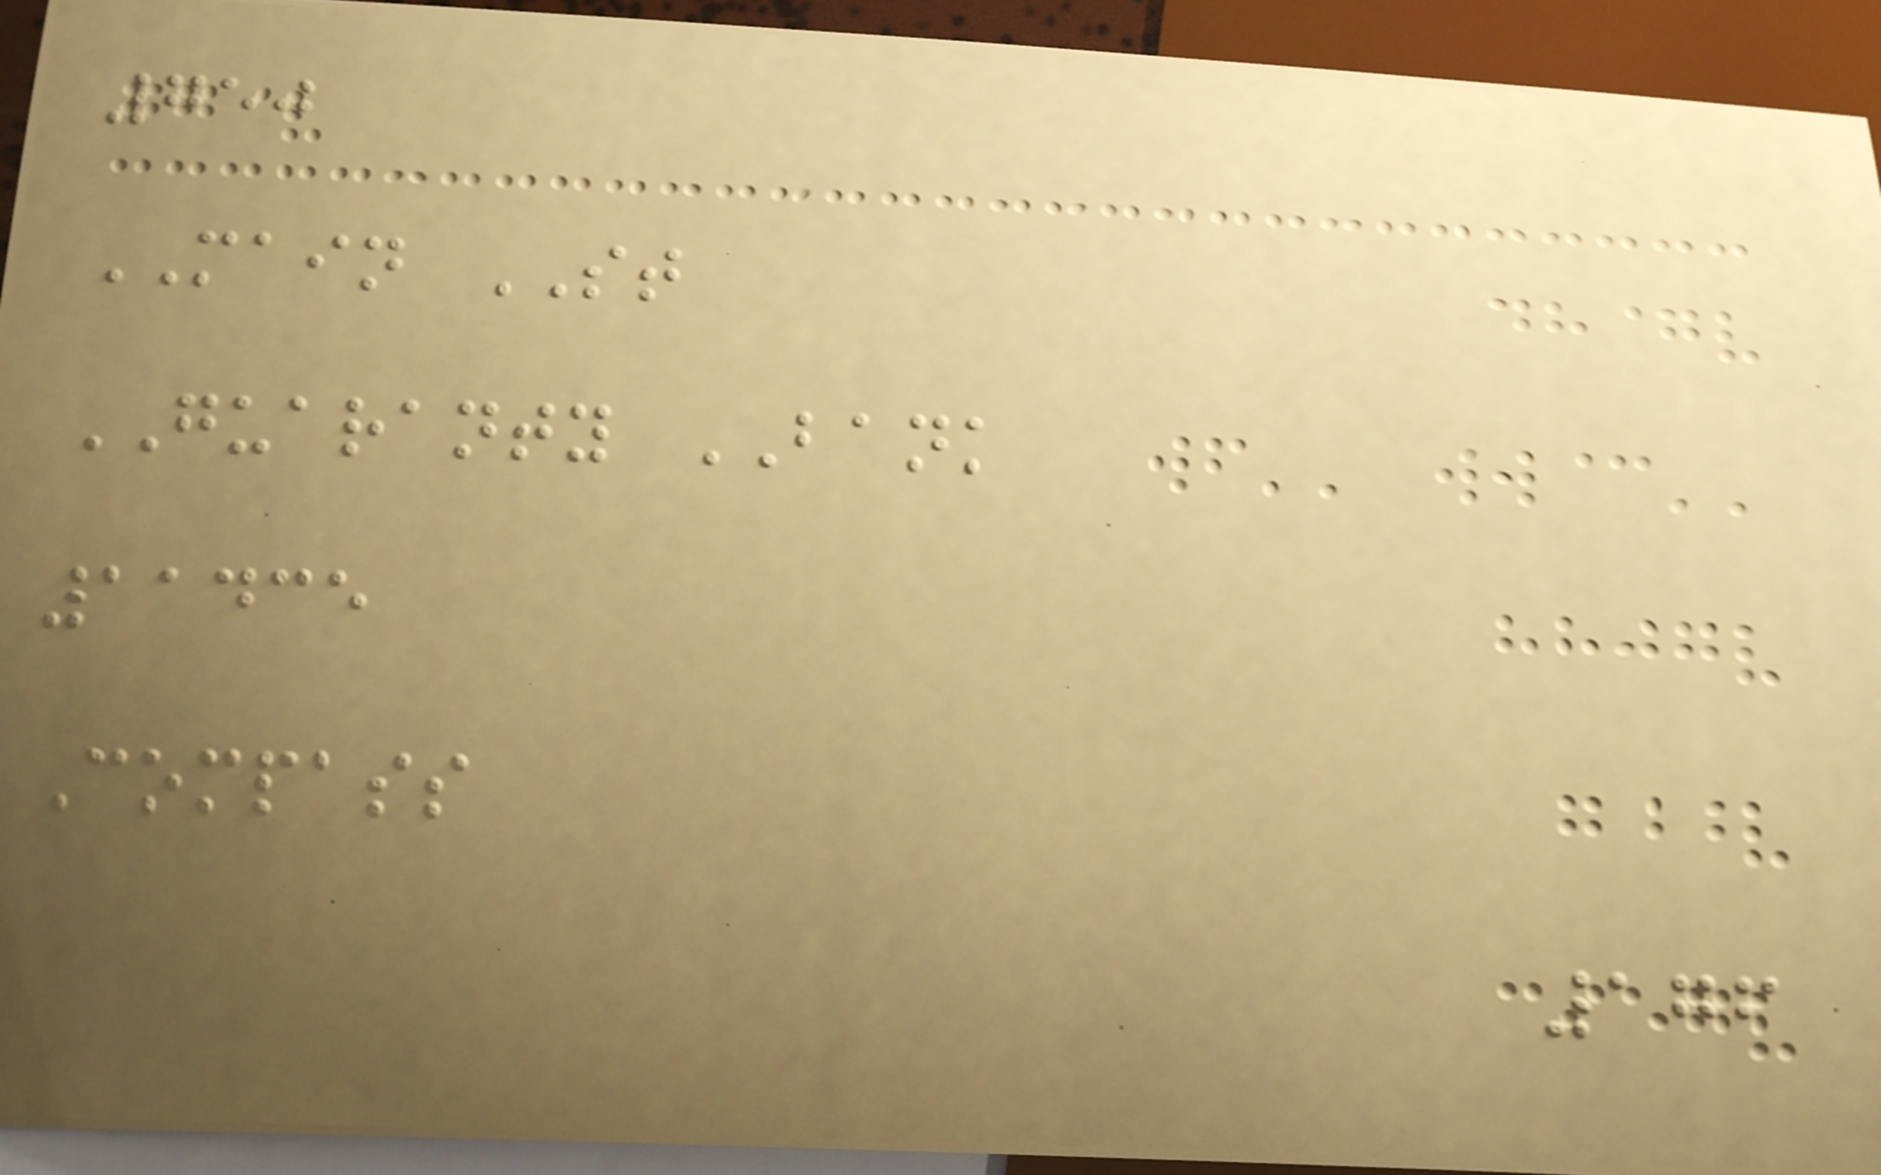750
MAIN ST
GUARANTY BANK
11435
Compass
176
